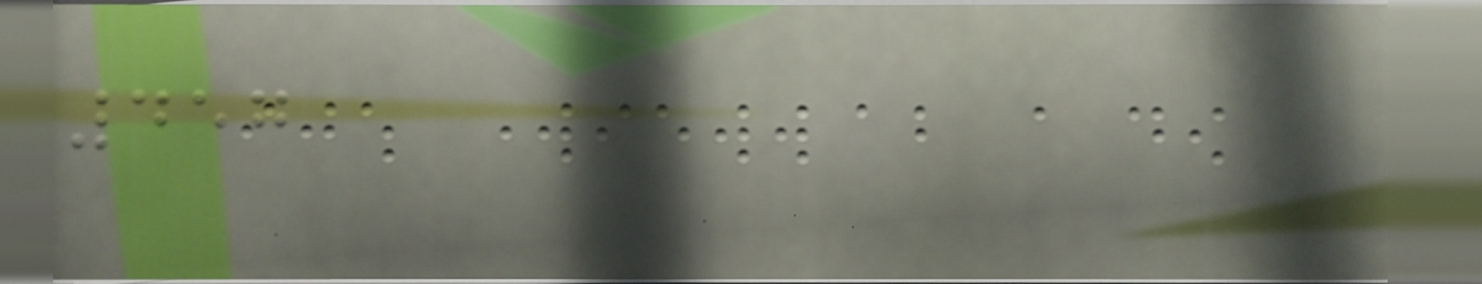457
